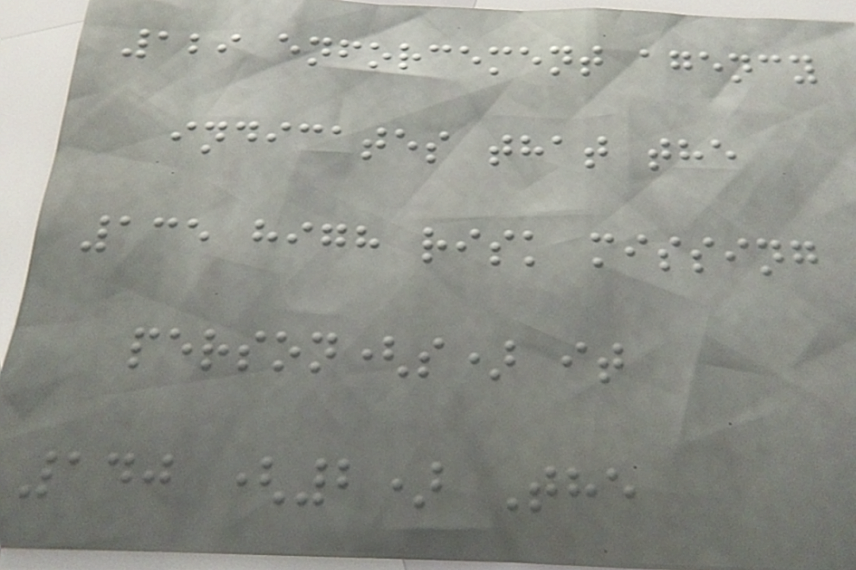129 enforcement agency
indicates that the
135 high risk missing
person(s) it
140 (2) The
